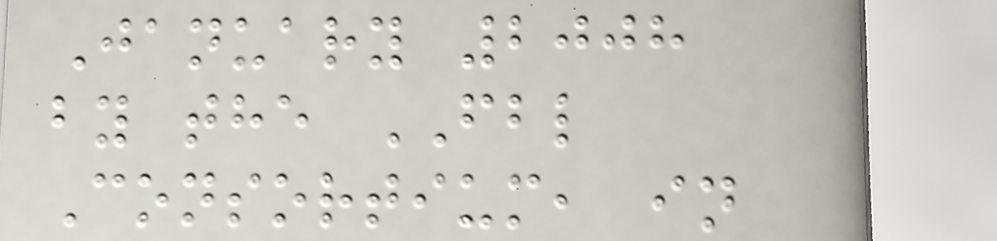January 2008
by the FBL
Consortium, in
